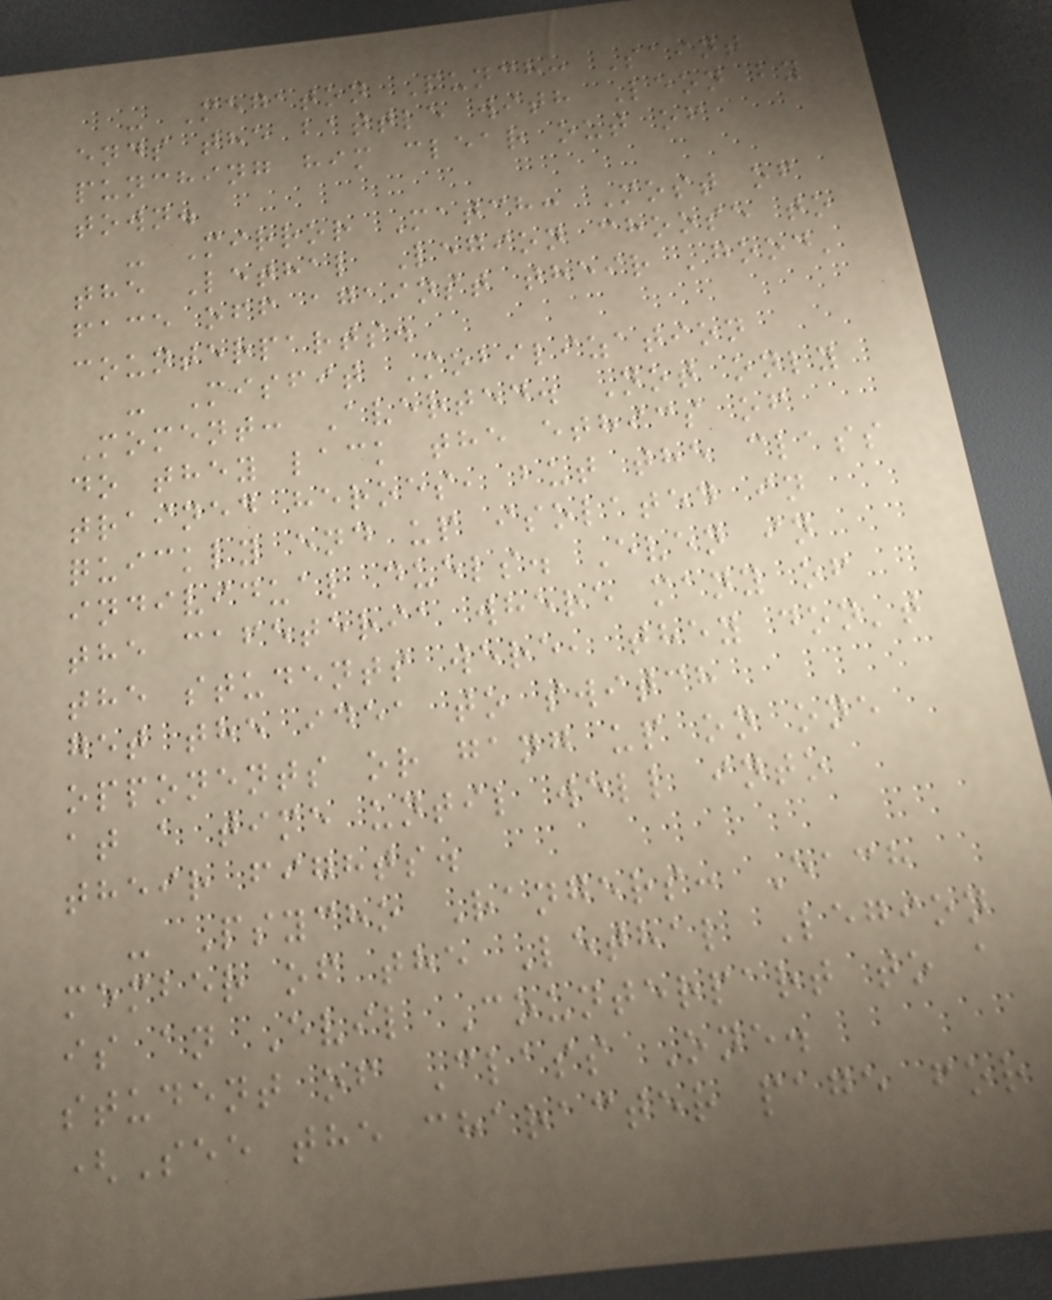- Megaton Punch: Saint
ends the battle with Leon by
punching him clear out of
town.
- Mirror Match: Most of
the Lethal Legion choose to
face off against their 'good'
counterparts.
- Misfit Mobilization
Moment: Averted. Not only
do they lack the ethics of
trained heroes, but the class
quickly end up isolated in
individual duels. Even in
the cafeteria where many of
the students were, they don't
get the idea to switch
opponents or gang up on one
at a time until well into
their fights.
- Psycho Rangers: Each
member of the Lethal Legion
is an Evil Counterpart to a
student of Class One.
(See the character page for
